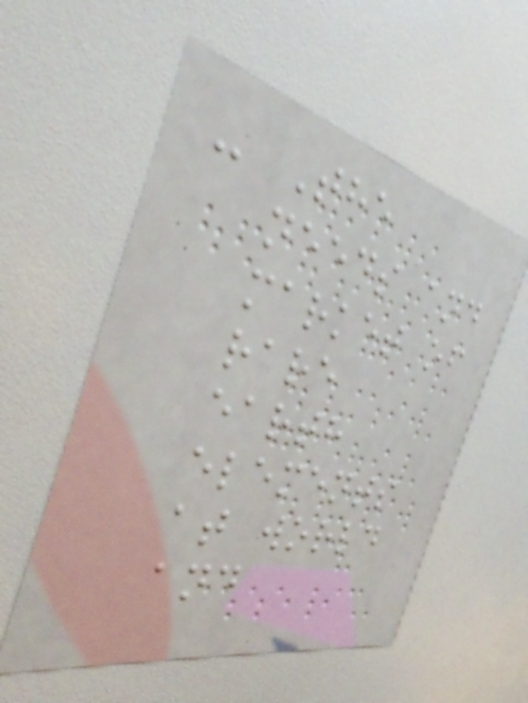- The
needs and
market of
rare
earth
elements
at world
and
